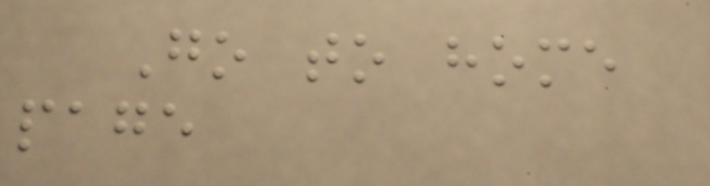Go to home
page
